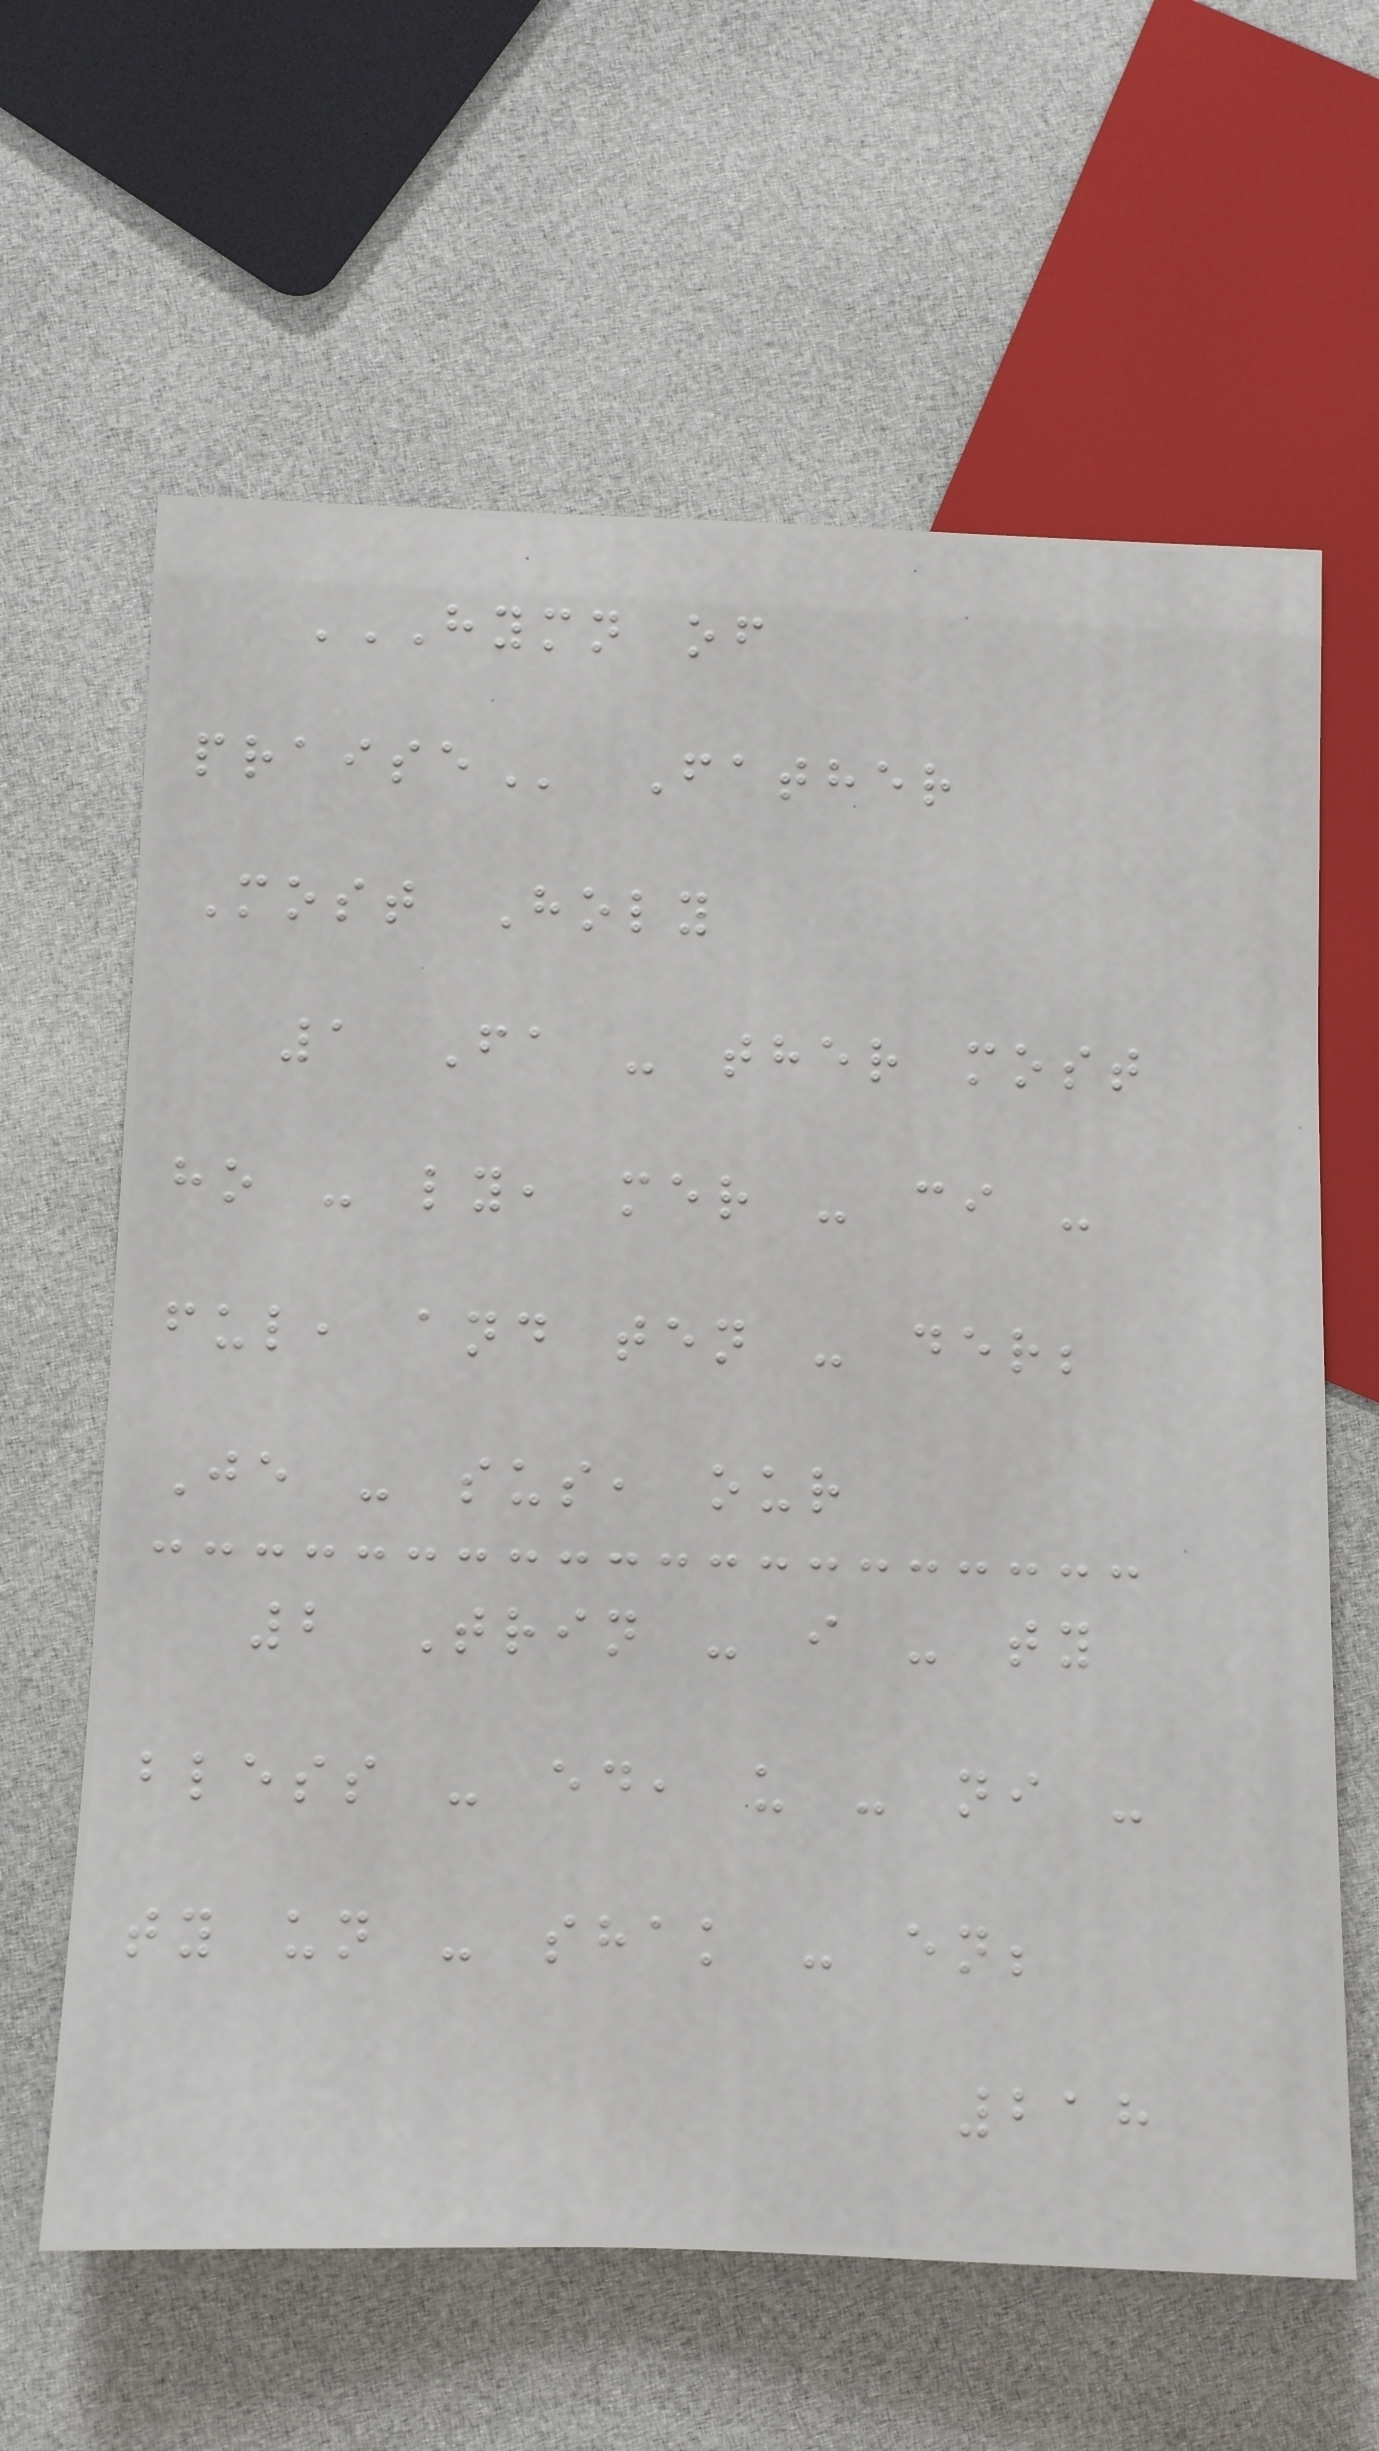HYMN OF
PRAISE Father
Most Holy
1 Fa - ther most
ho - ly, mer - ci -
ful, and ten - der;
Je - sus, our
2 Trin - i - ty
bless - ed, u - ni -
ty un - shak - en;
218
